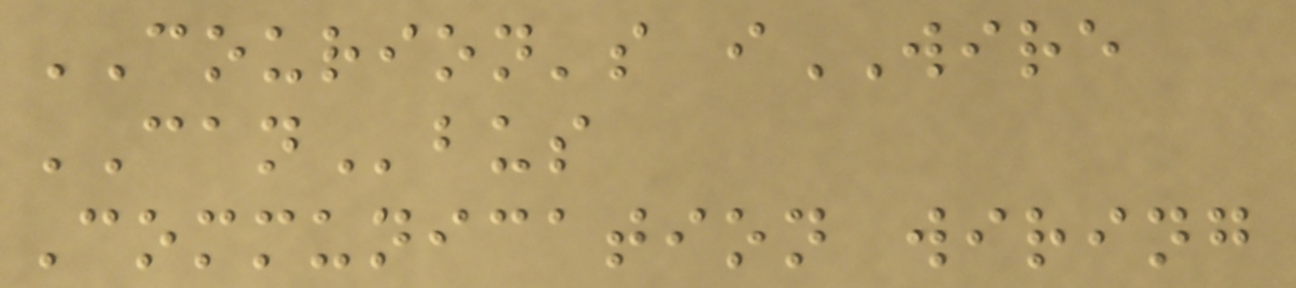COURION's iWIRE
CANbus
Communication wiring
